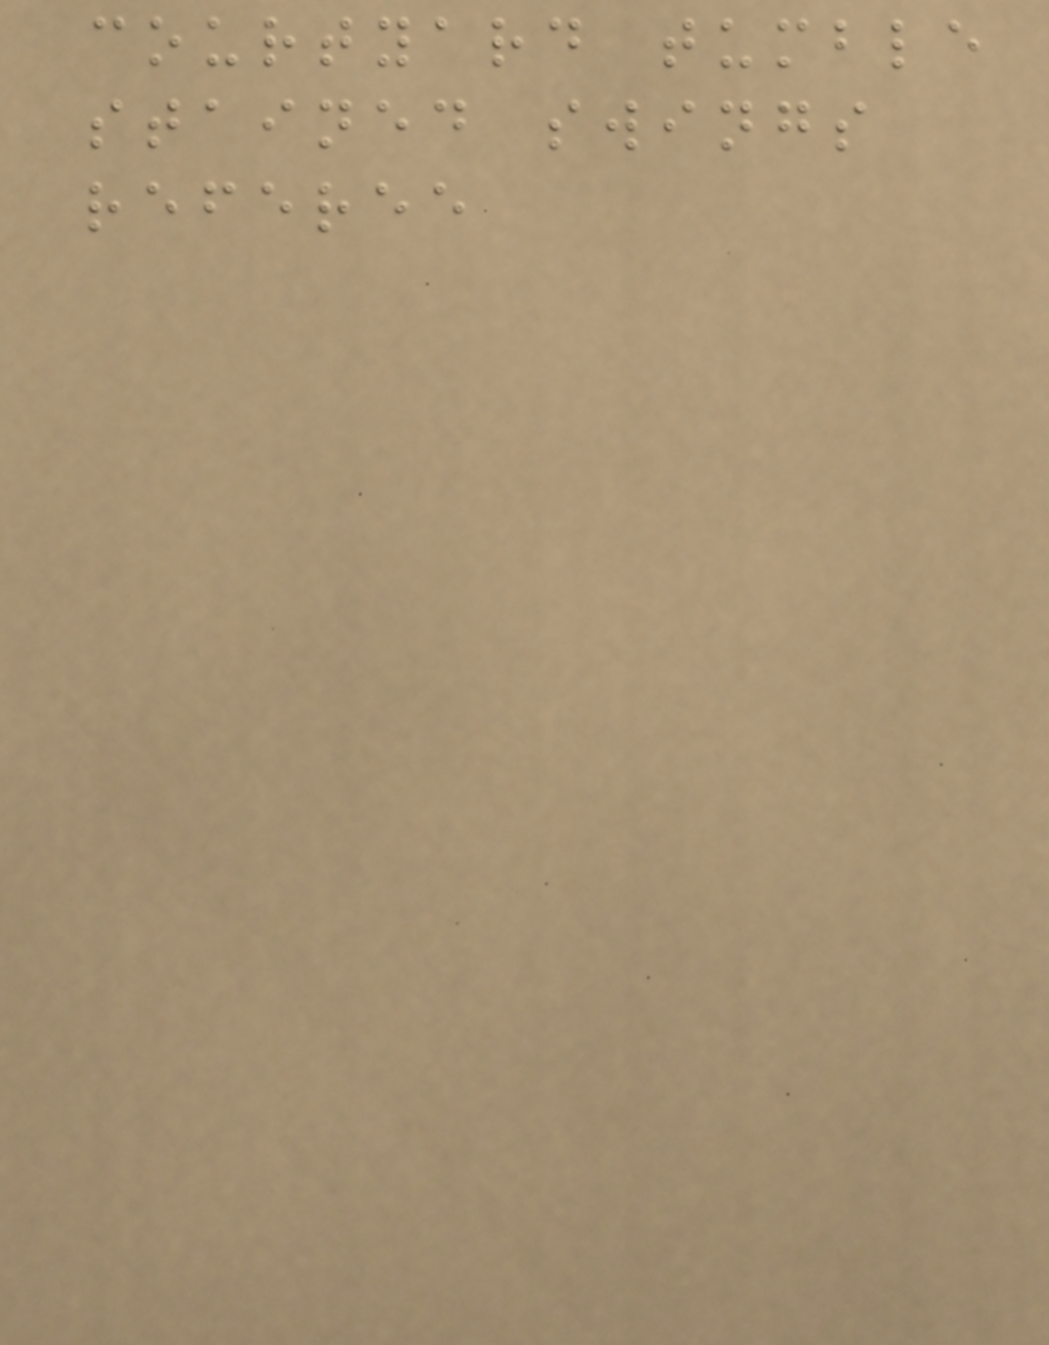courtyard tumble
stained swings
referee
